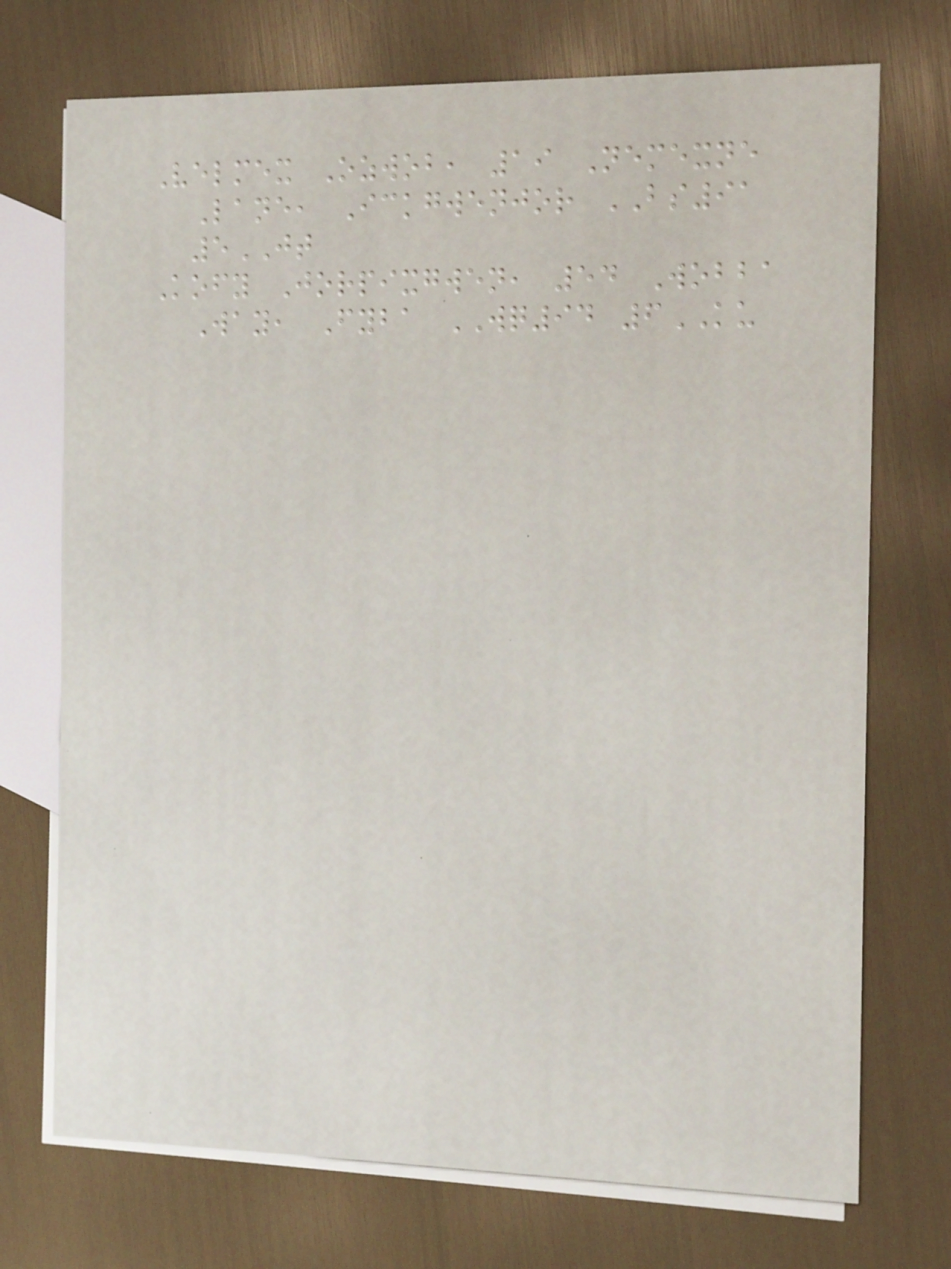Velmex Ozwob, 19 Nemexne
Lane, Ickgwenjor BS91
5JT
Kofy Jorpixgwen, 54 Wobba
Way, Fyba WQ94 6KU
